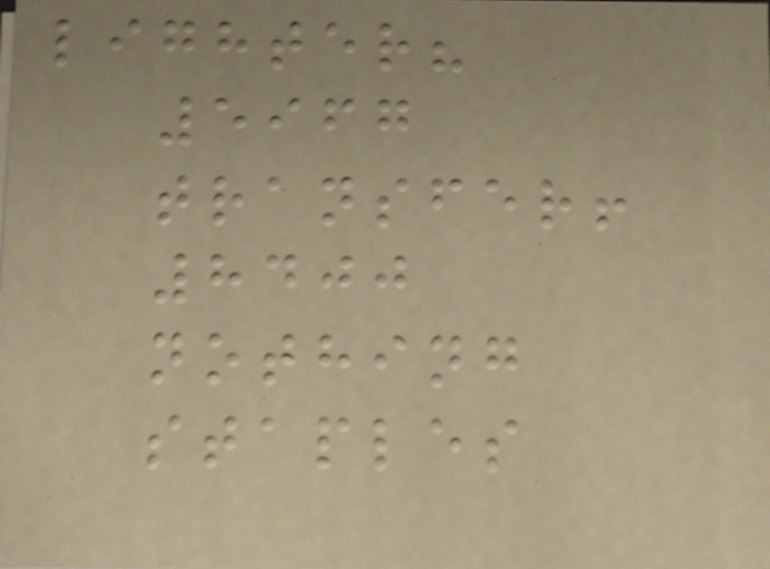lighter?
5967
transfer!
8400
nothing
staples
